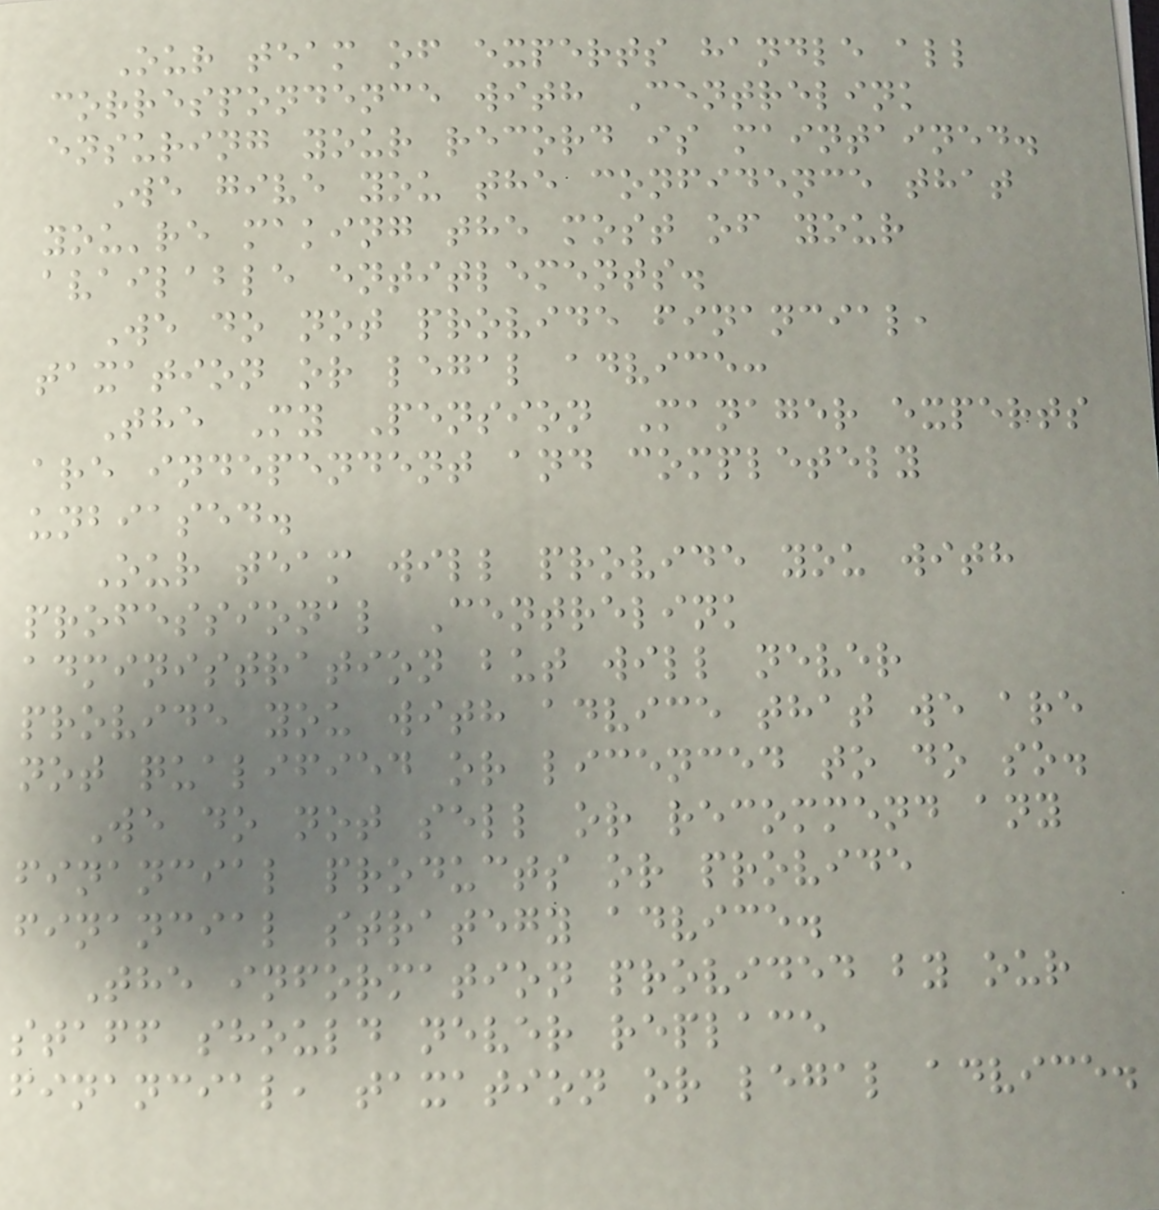Our team of experts handle all
correspondence with Centrelink
ensuring your record is maintained.
We give you the confidence that
you're making the most of your
available entitlements.
We do not provide financial,
taxation or legal advice:
The My Pension Manager experts
are independent and completely
unbiased.
Our team will provide you with
professional Centrelink
administration but will never
provide you with advice that we are
not qualified or licenced to do so.
We do not sell or recommend any
financial products or provide
financial strategy advice.
The information provided by our
staff should never replace
financial, taxation or legal advice.
